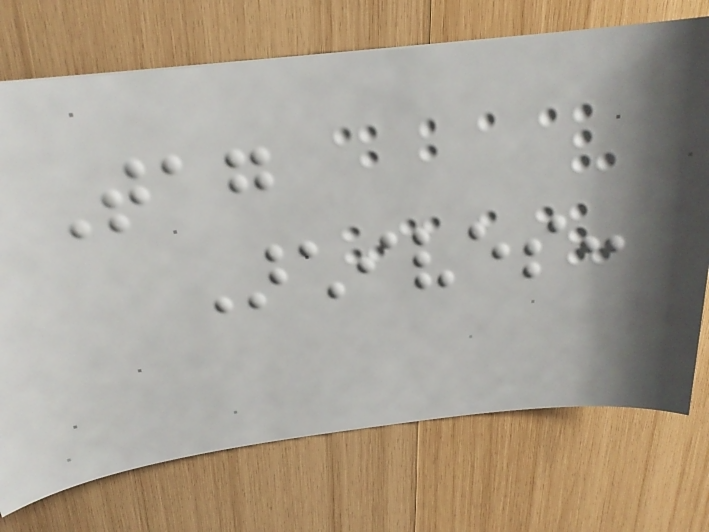Tag
Archives:
